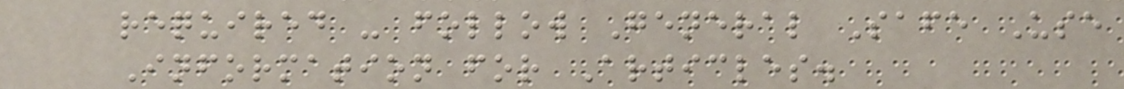required - follow General Safe Use
Information for Articles.
